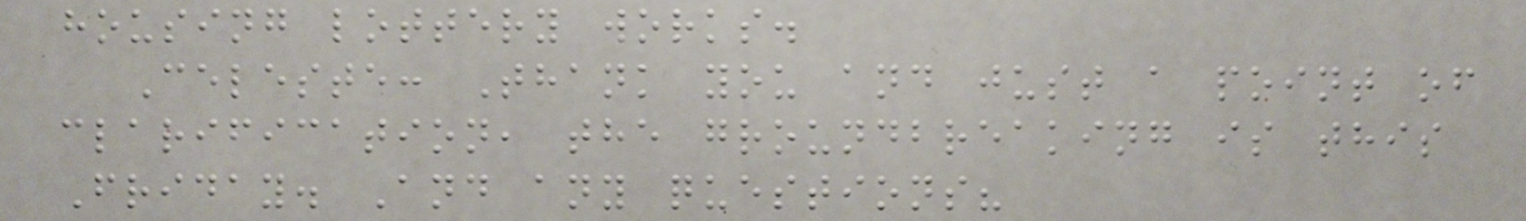housing lottery works.
Celeste: Thank you and just a point of
clarification, the groundbreaking is this
Friday. And any questions?
